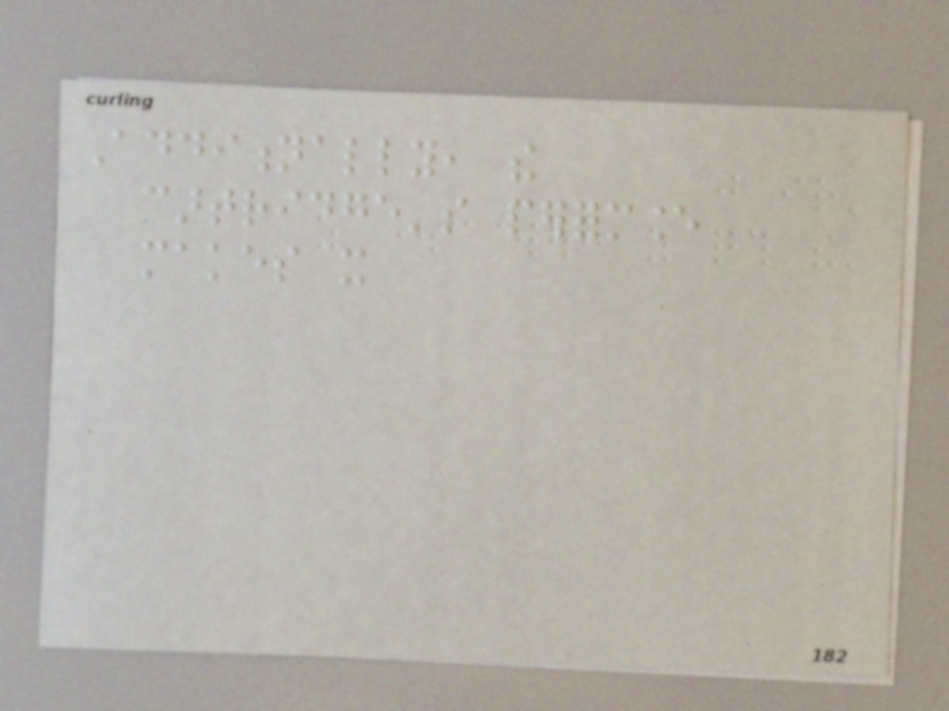Additionally, the
cartridge's performance
makes it
